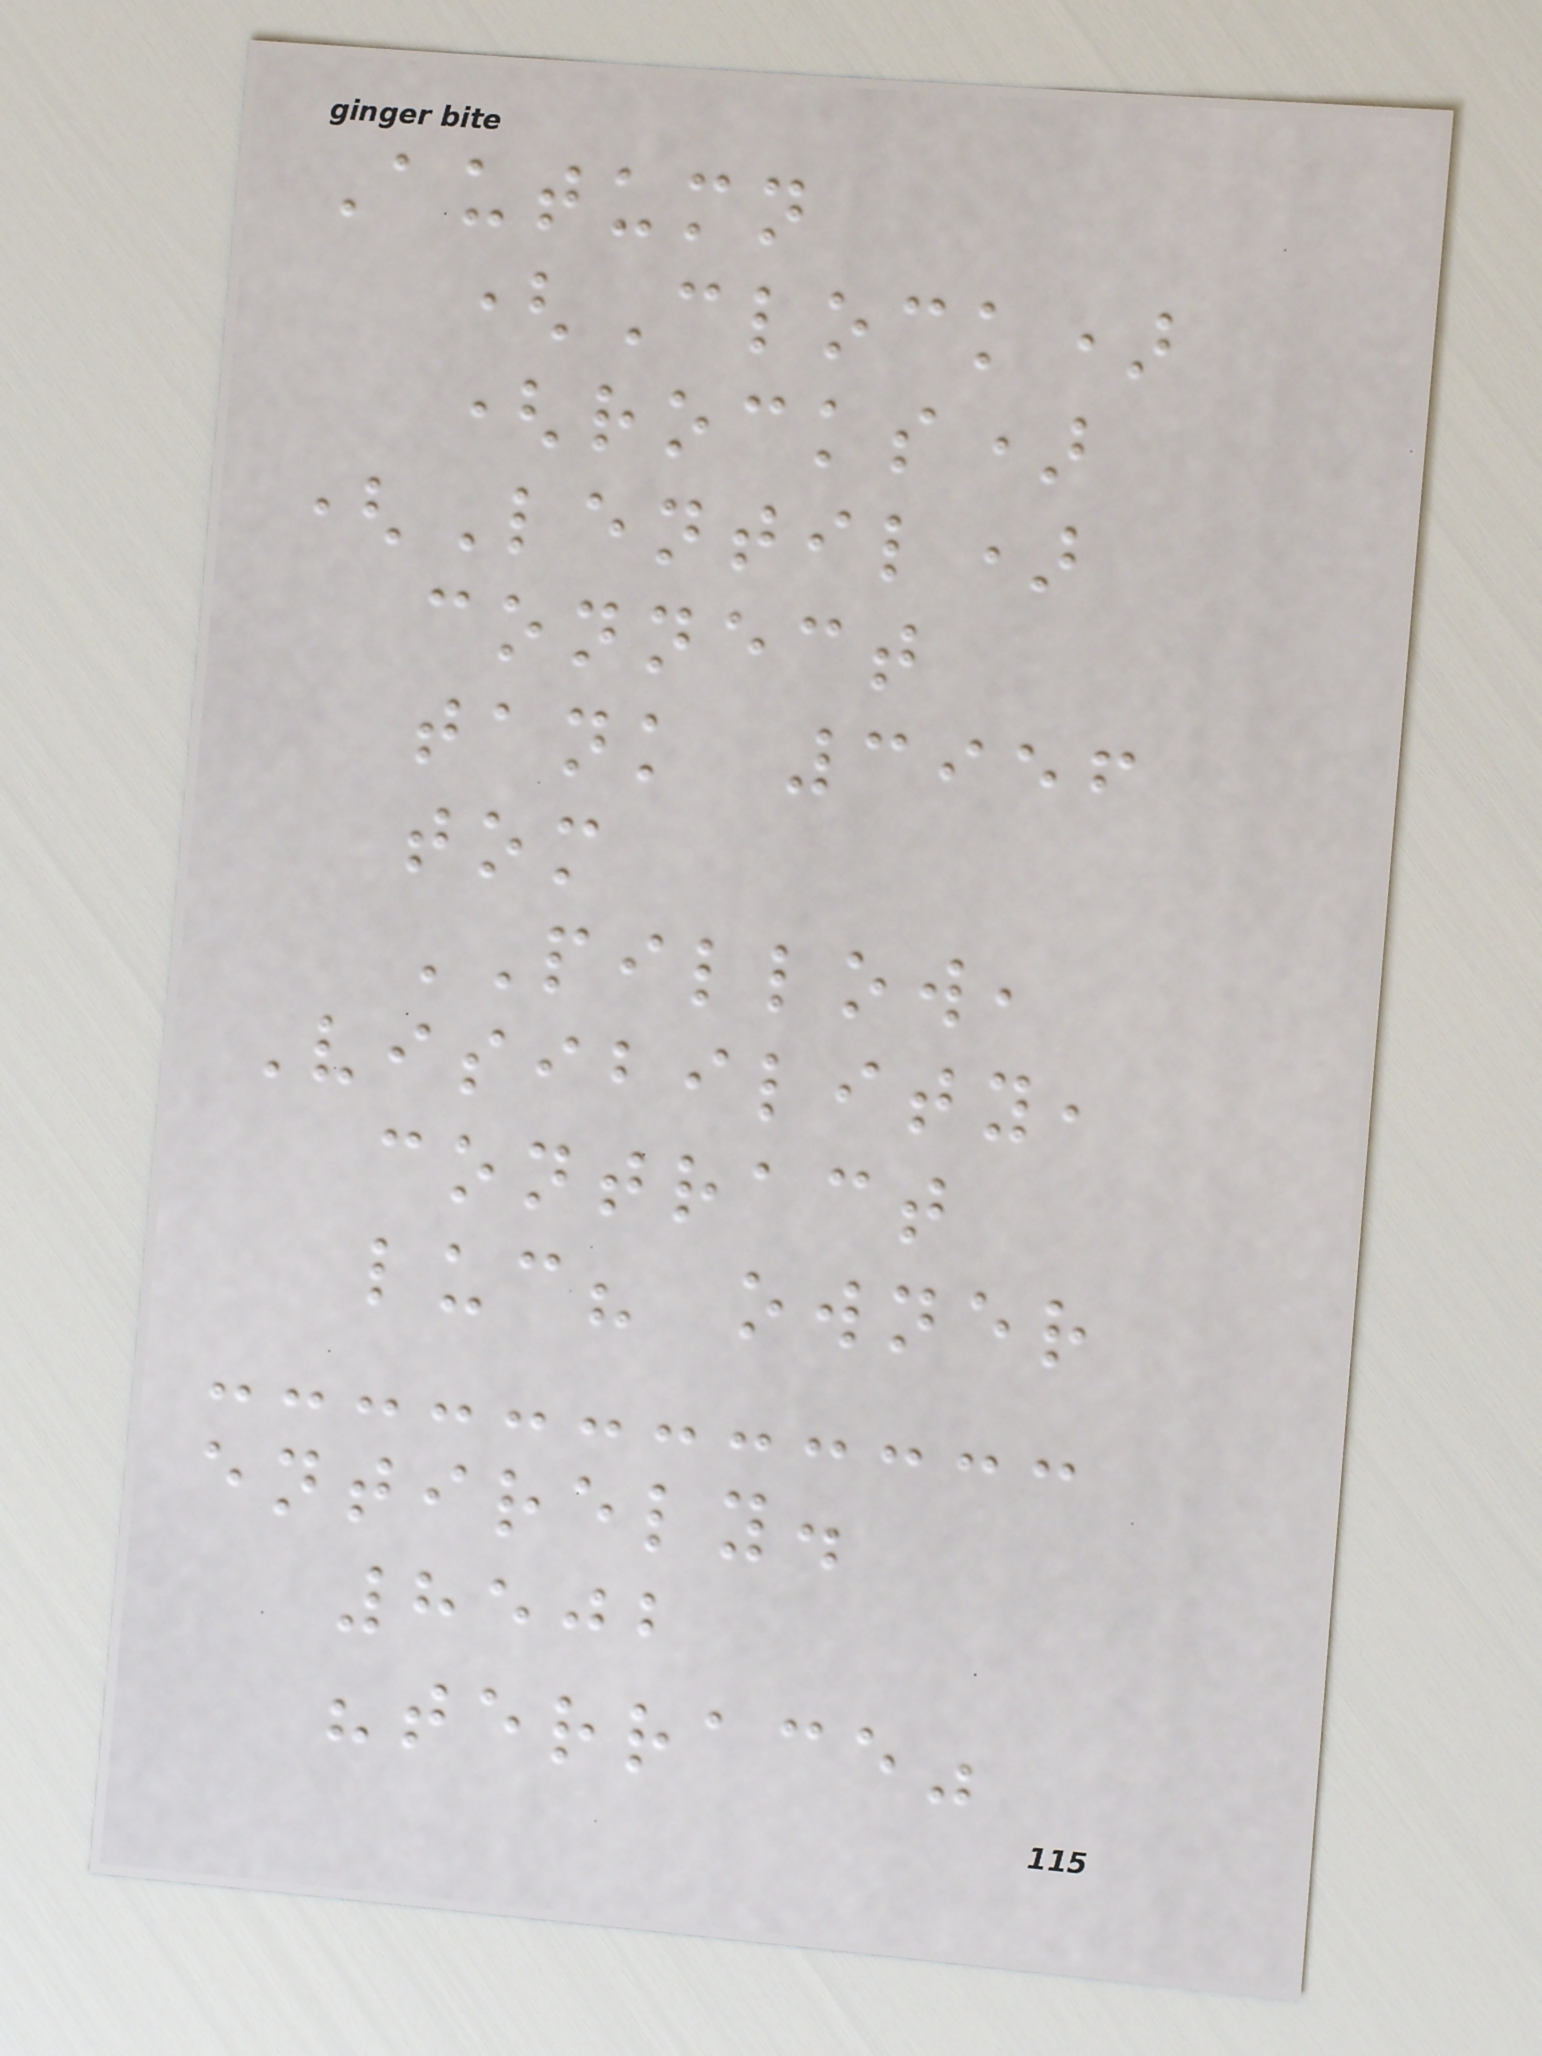Autumn
(Clock)
(rocks)
(Lentil)
connect
tank 3956
tom
PILLOW,
Visibility,
contract
luc? owner
entirely.
8502
"terrace"
